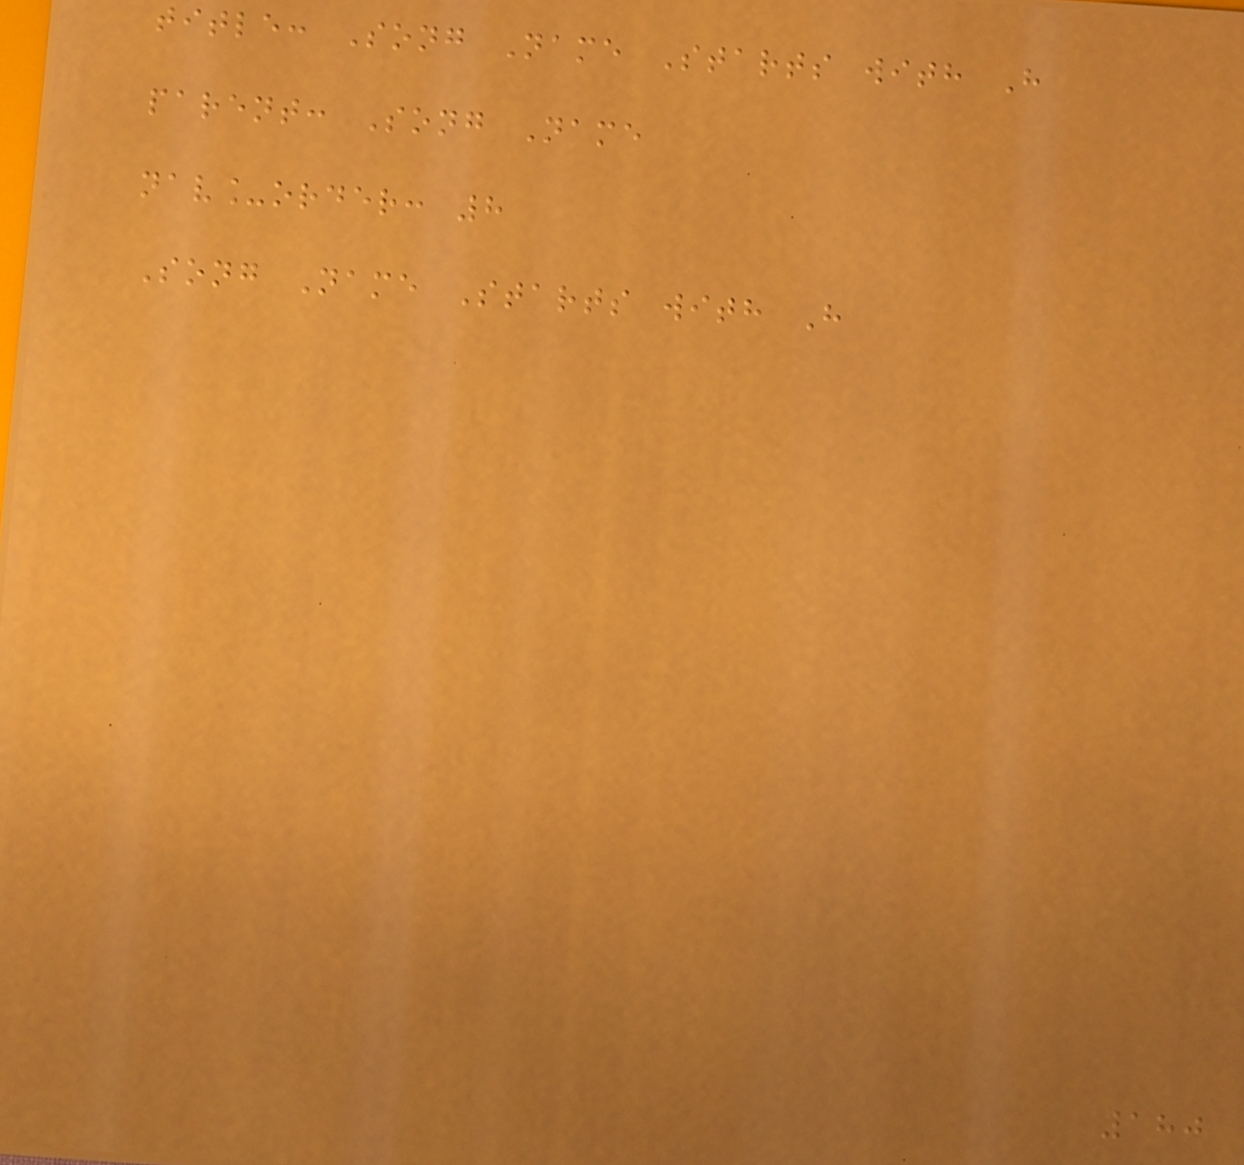title: Song Name Starts with H
parent: Song Name
nav_order: 8
Song Name Starts with H
180
